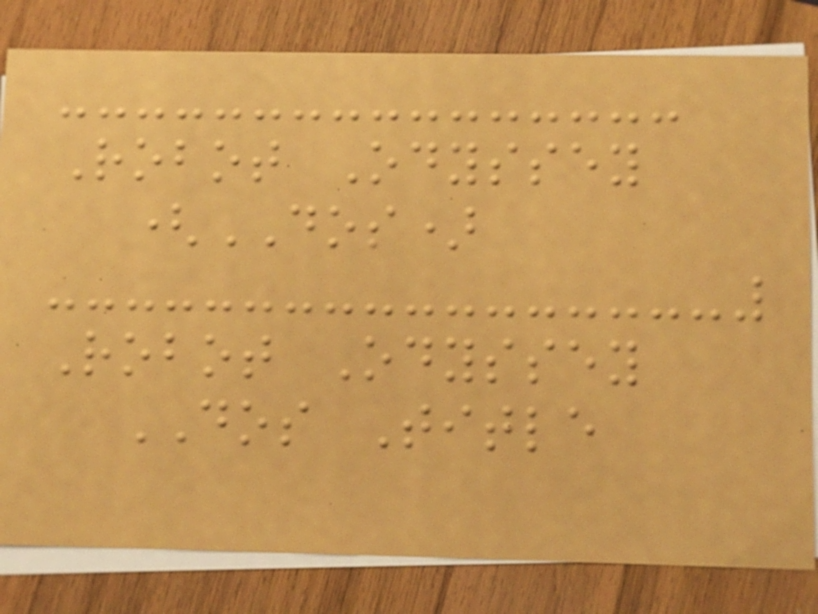Robot Odyssey
(DOS)
Robot Odyssey
DOS Title
